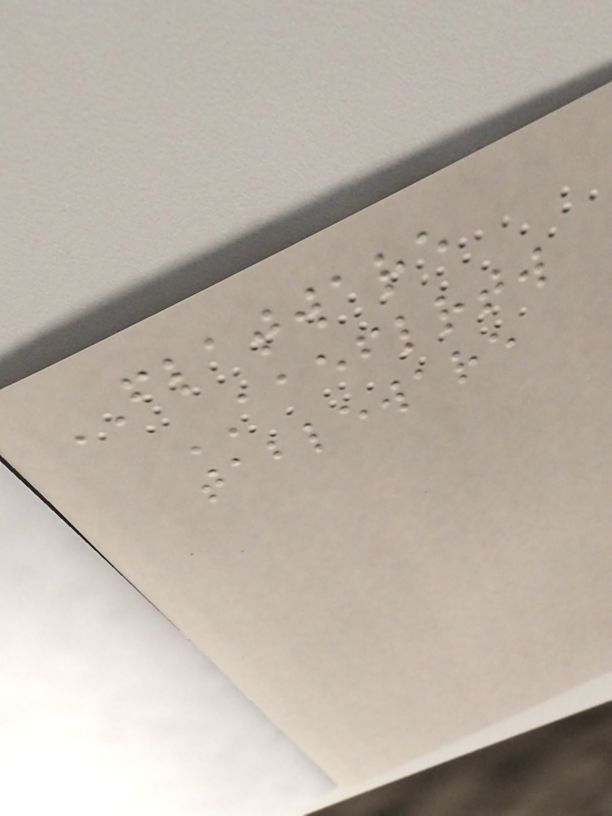FLATWARE
AAEFLRTW
tableware
